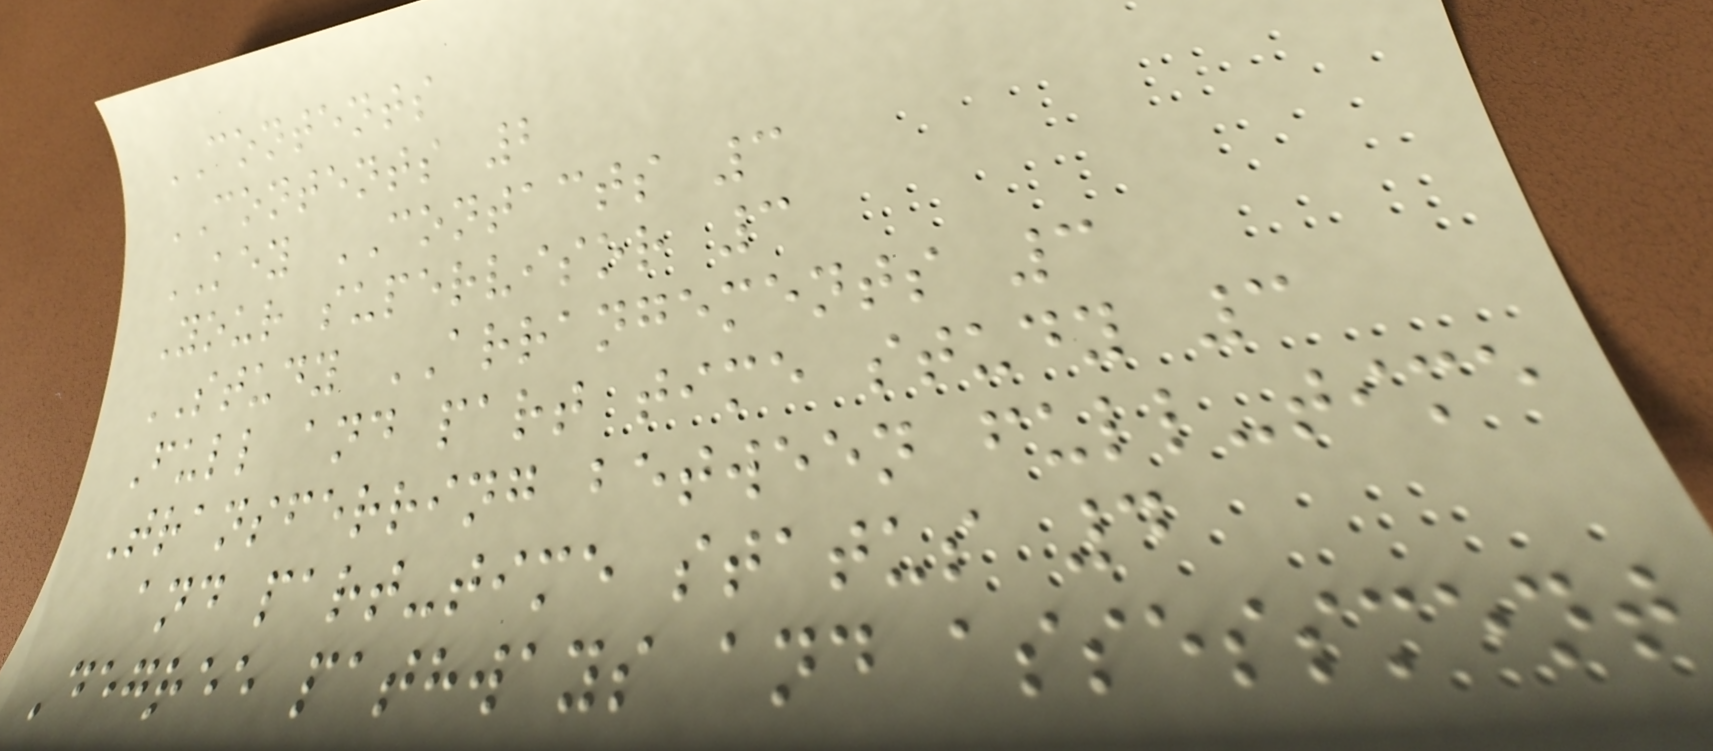CONTENTS
CONTENTS 2
KEY CONTACTS 3
Your supervisor 3
STUDY ARRANGEMENTS 3
Full and part time study 3
Transferring between full-time
and part-time status 4
Degree pathways and assessment
